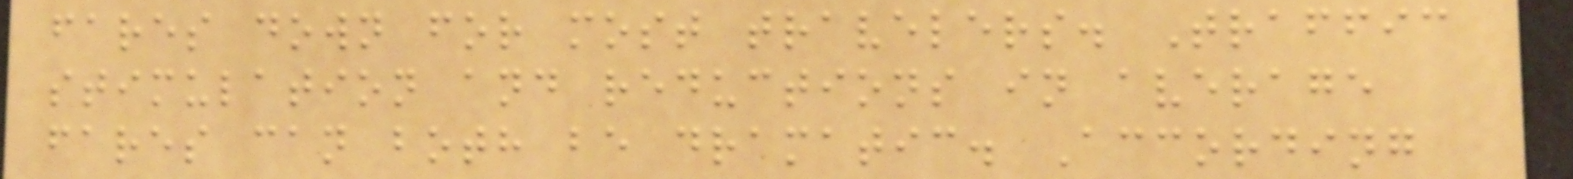fares down for most travelers. Traffic
stimulation and reductions in average
fares can both be dramatic. According
